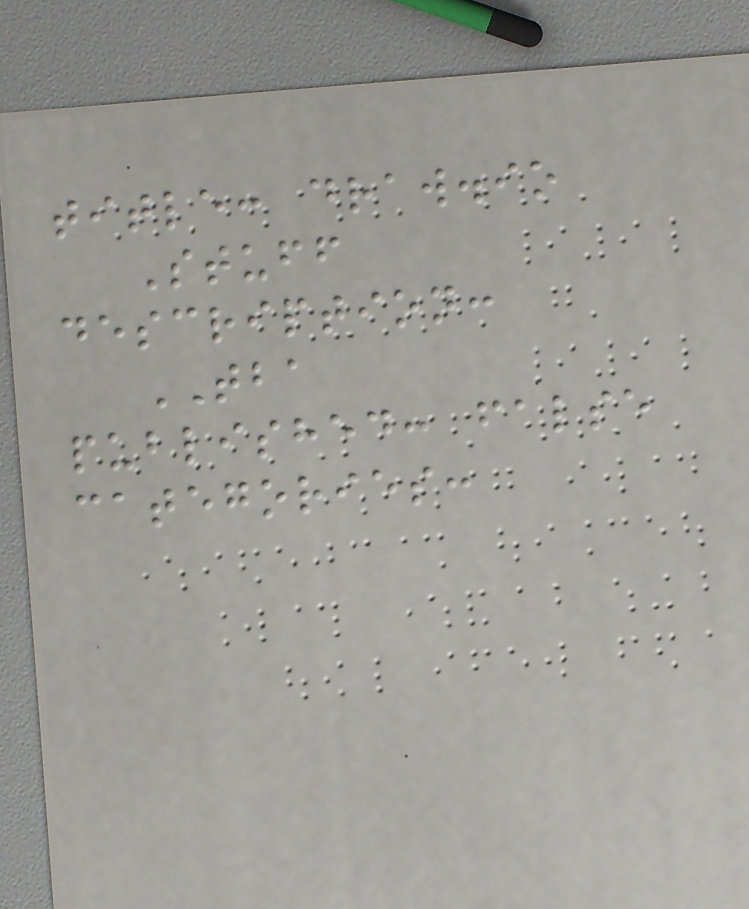title: draw.io
Stuff
description:
TBA
published: false
categories:
